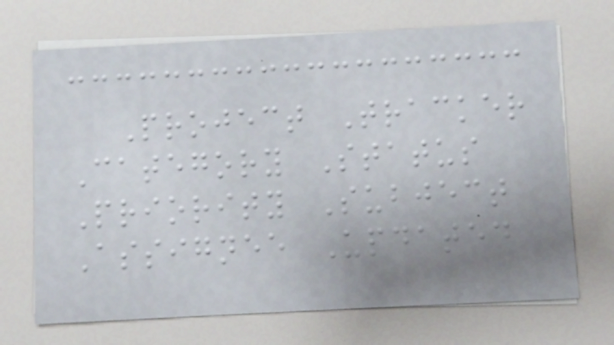Project Tracker
Category Status
Priority Subject
Assignee Updated
